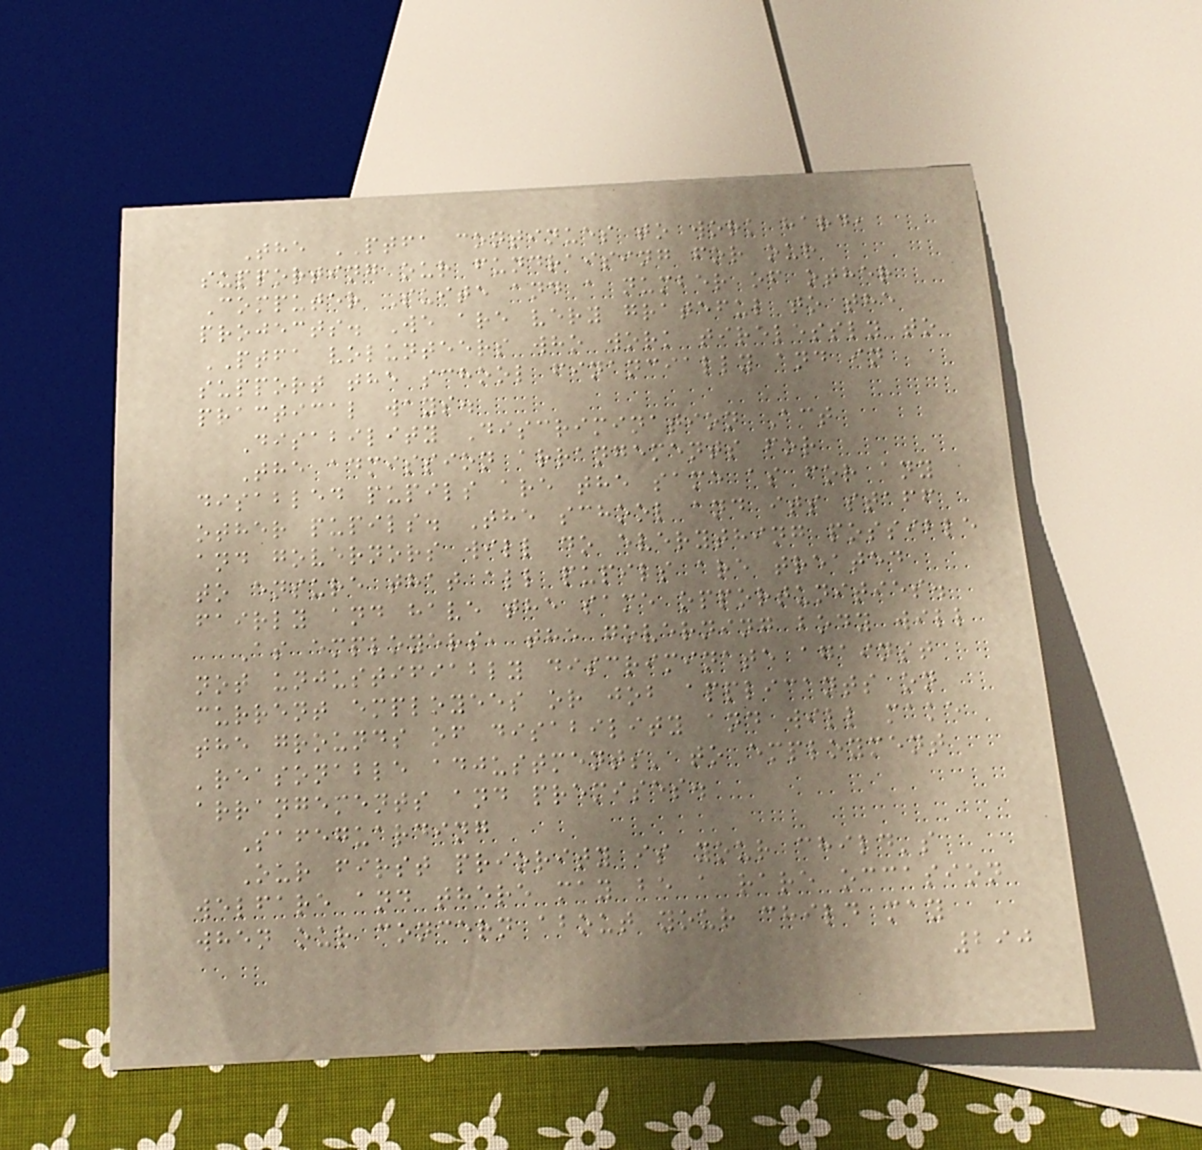The PTFA continues to work hard,
supporting our fundraising for our
Computer Suite and a number of other
projects. We are very grateful to the
PTFA volunteers who work tirelessly to
support the school financially and in
practical ways.
Disability Discrimination Act
The admission arrangements for
disabled pupils are the same as for any
other pupils. The school and its staff
and governors will do everything possible
to ensure that all pupils are treated
fairly and have the same opportunities.
As employers, the governing body will
not unjustifiably discriminate against
current employees or job applicants on
the grounds of disability and will make
'reasonable adjustments' to employment
arrangements and premises.
Safeguarding
Our first priority is your child's
welfare and there may be a rare occasion
when our concern about your child may
290
